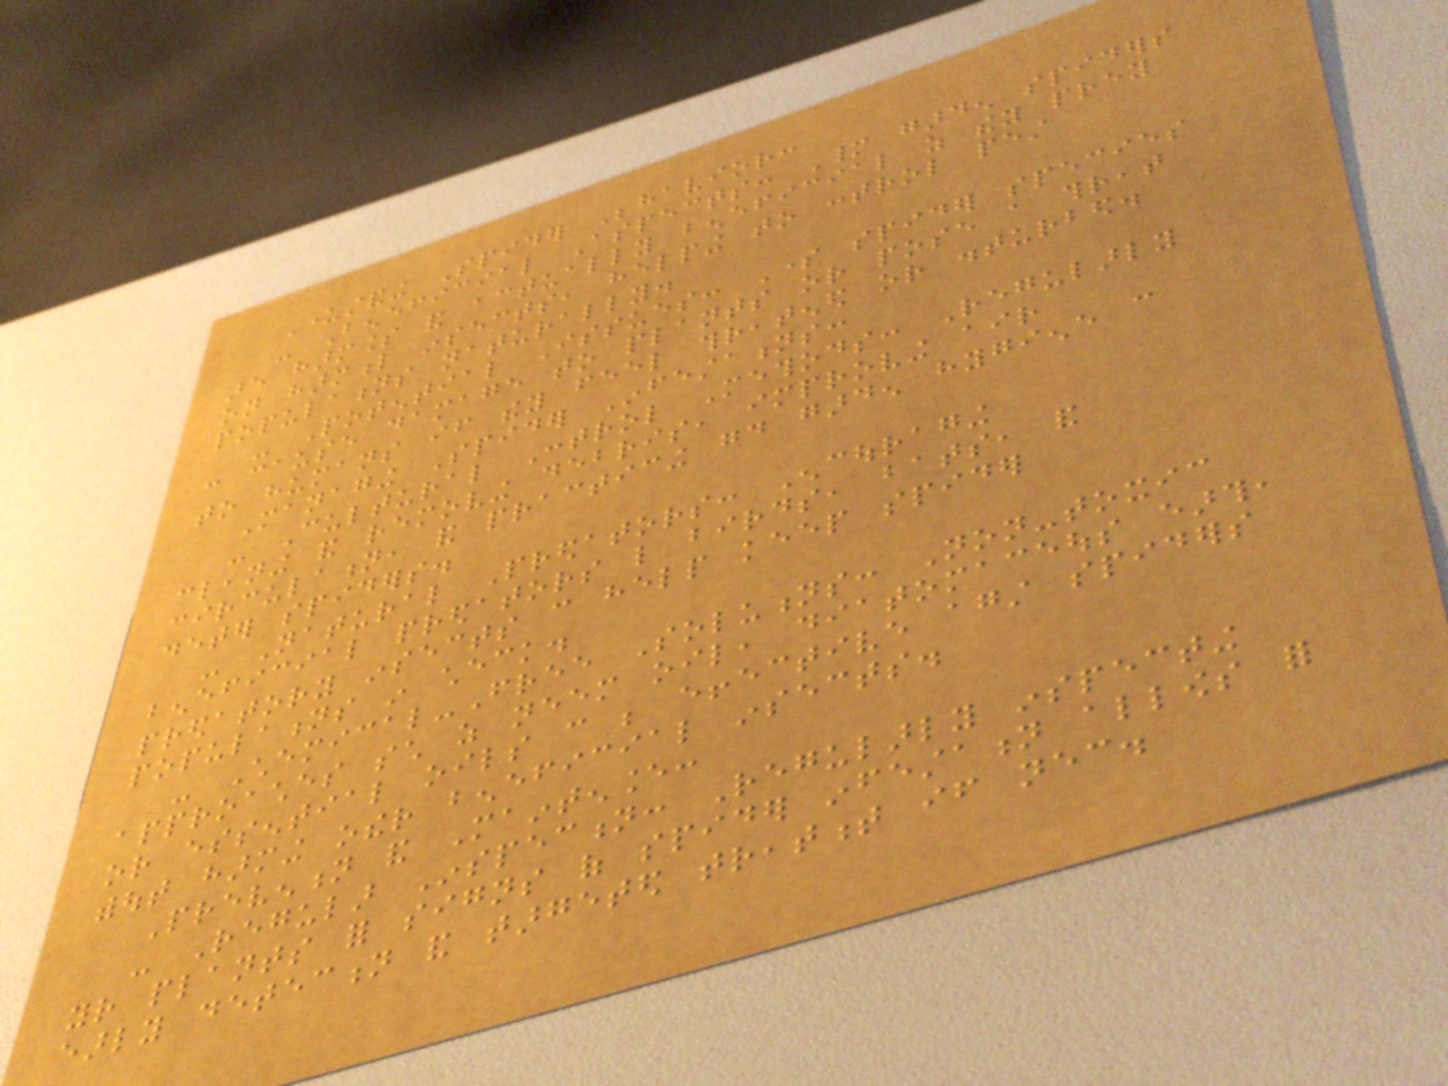Understanding Spider Behavior:
- Beneficial Aspects: Many garden spiders
are harmless and actually beneficial as they prey
on harmful insects, helping to control pest
populations naturally.
- Potential Issues: Some spider species
can cause damage to plants or pose a threat
to humans if they feel threatened or disturbed.
Managing Spider Infestations:
- Cultural Control Methods: Regularly
cleaning and removing debris, improving air
circulation, and practicing good garden hygiene can
deter spiders.
- Natural Predators: Encouraging
beneficial predators like birds, bats, and
predatory insects can help keep spider
populations in check.
- Chemical-Free Solutions: Non-toxic
approaches such as neem oil, diatomaceous earth,
or essential oils can be effective against spiders
without harming other beneficial insects.
Prevention and Maintenance:
- Regular Inspection: Regularly inspecting
your plants for signs of spider infestation allows for
early detection and targeted treatment if necessary.
